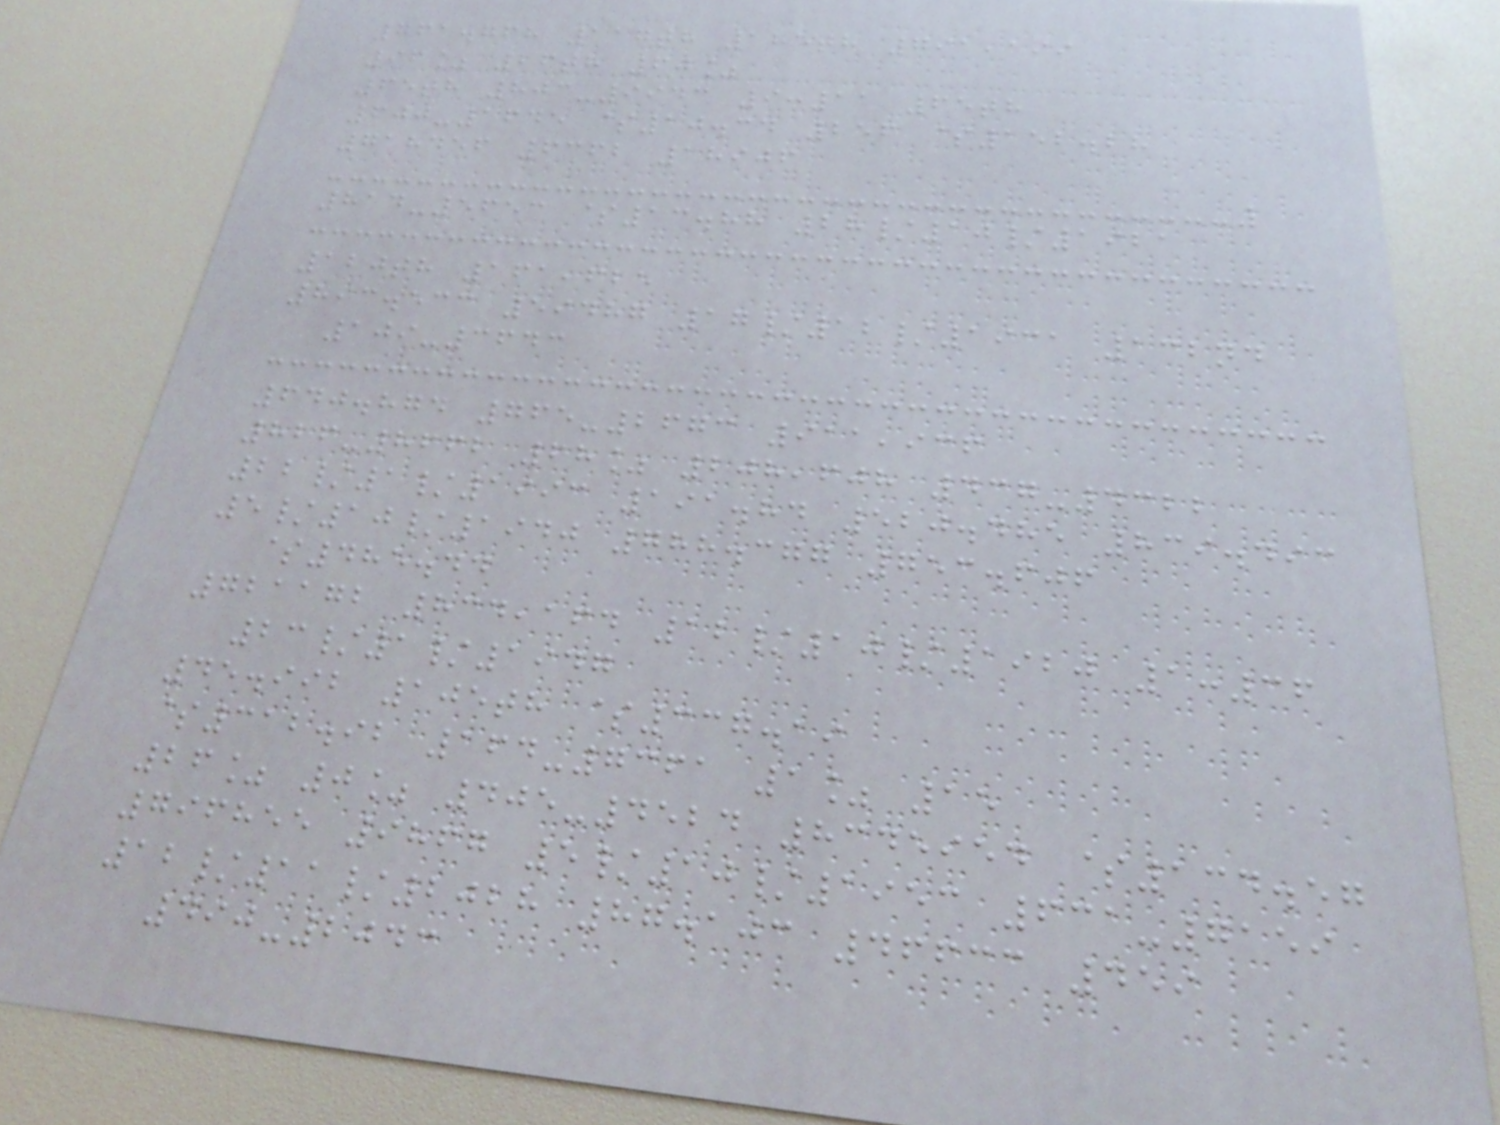761.768 117th 185th 791,199
96% 26th 60%
65th 803-9943 9:11 65th
600-1645 $10.34 256 $152.28
718456 6362 18906
814-5653 $13.88 28/10/1921
120th 161,625
893.533 59487 17/12/1931 132nd
109-3643
640.874 765-2673 911,936
826-8662 68% 208,608 437-4322
22/1/1993 191.84 520.485 839.493
5/10/1940 788.377 753.606
$485.44
721172 834,164 12/10/1920 1:36
23/1/1947
45.992 105th $337.19
$312.92 164-7361 1% 15
26% 0% 405-4524 8345954 $134.57
796855 9867 5/10/1953 631-7159
12/11/2028 87.103 46633 459
490-2043
